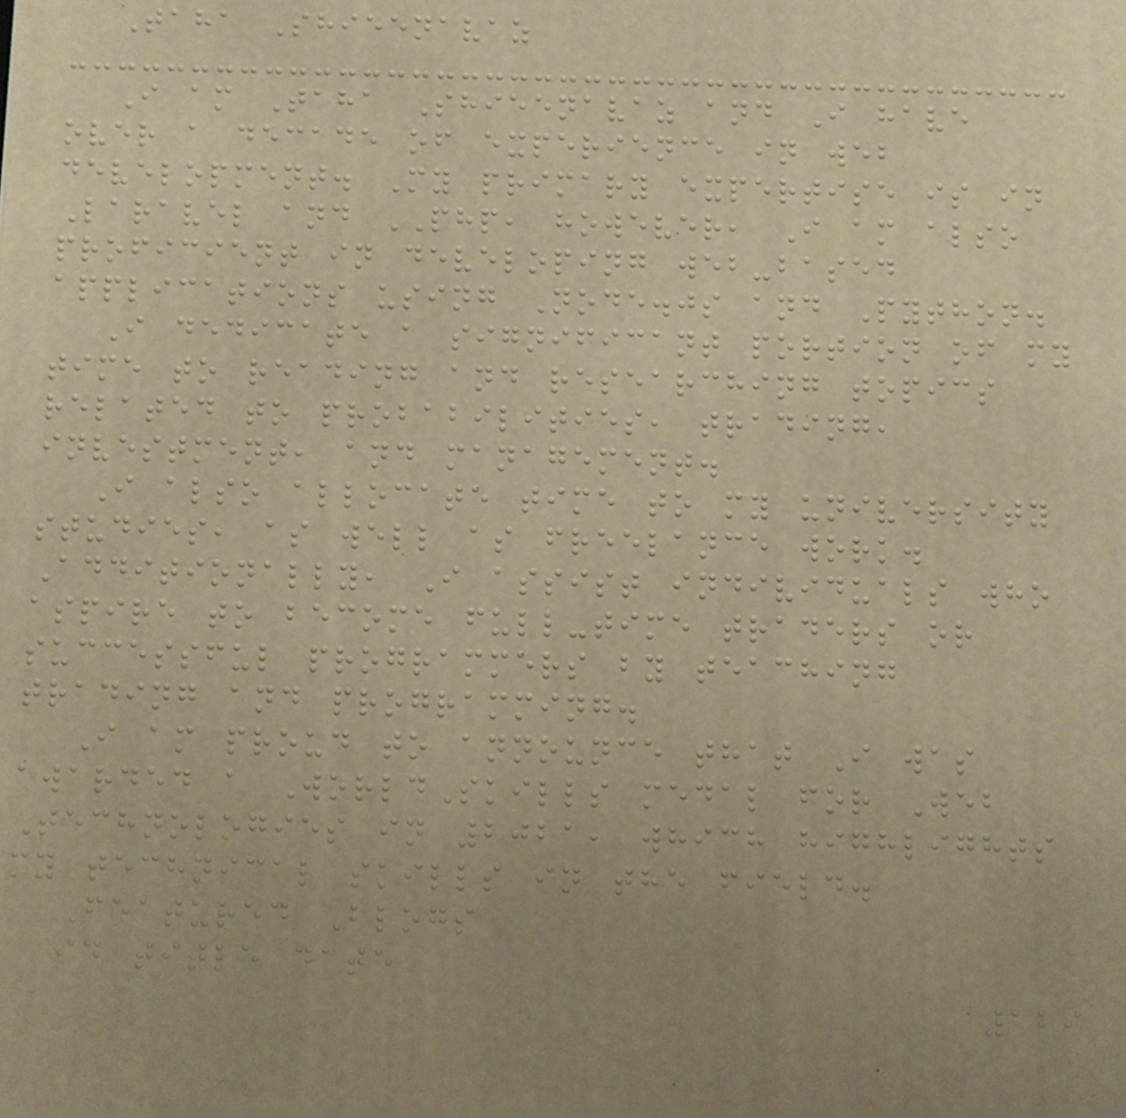Taha Shieenavaz
I am Taha Shieenavaz and I have
over a decade of experience in web
development. My primary expertise is in
Laravel and PHP, however, I am also
proficient in developing web-based
applications using Node.js and Python.
I dedicate a significant portion of my
time to reading and researching topics
related to probabilities, trading,
investment, and management.
I also allocate time to my university
studies, as well as freelance work.
Additionally, I assist individuals who
aspire to become full-time traders or
successful programmers by teaching
trading and programming.
I am proud to announce that I was
awarded a WorldSkills medal for Web
Technologies in 2021, which highlights
my technical skills in the field.
Featured Blogs
id title date
129
